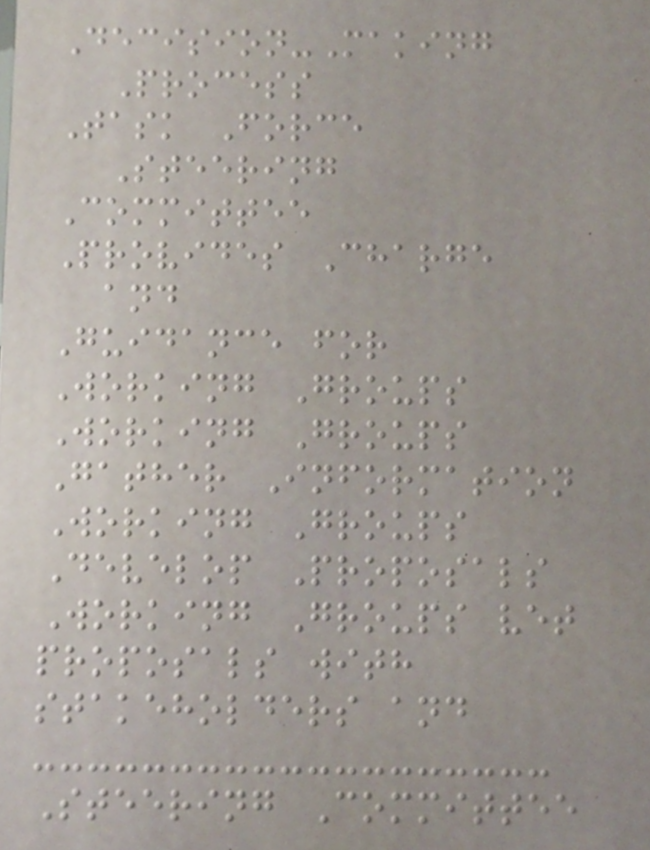Decision-Making
Process
Task Force
Steering
Committee
Provides Charge
and
Guidance for
Working Groups
Working Groups
Gather Information
Working Groups
Develop Proposals
Working Groups vet
proposals with
stakeholders and
Steering Committee
